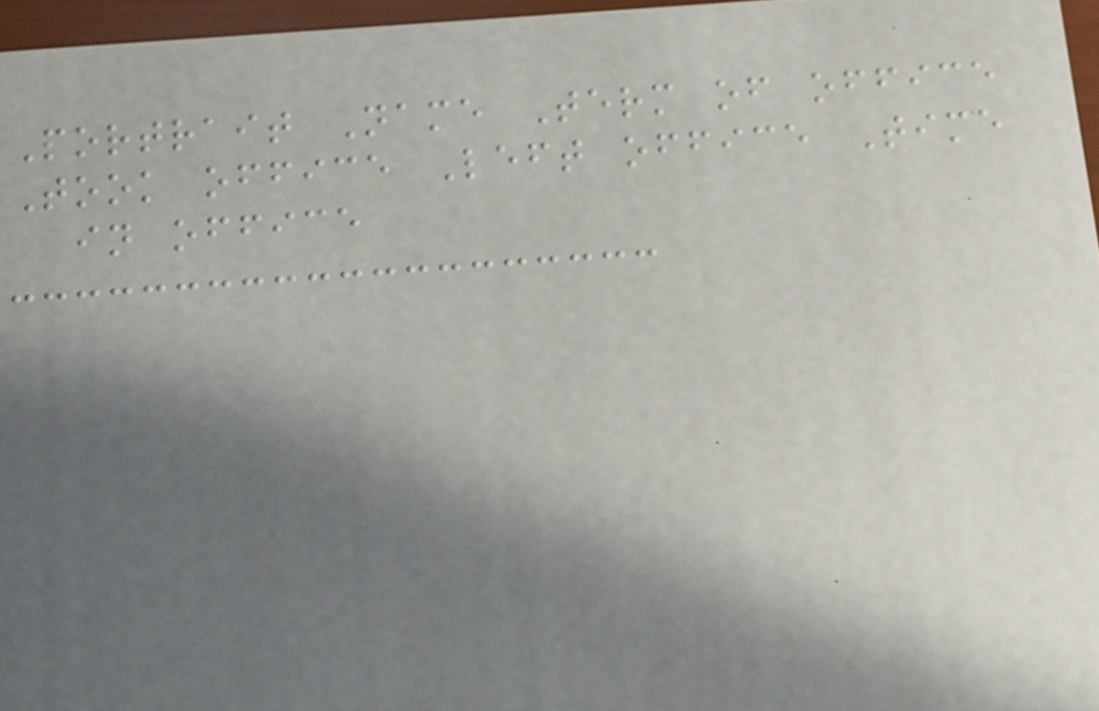Portrait Name Term of office
Took office Left office Time
in office
